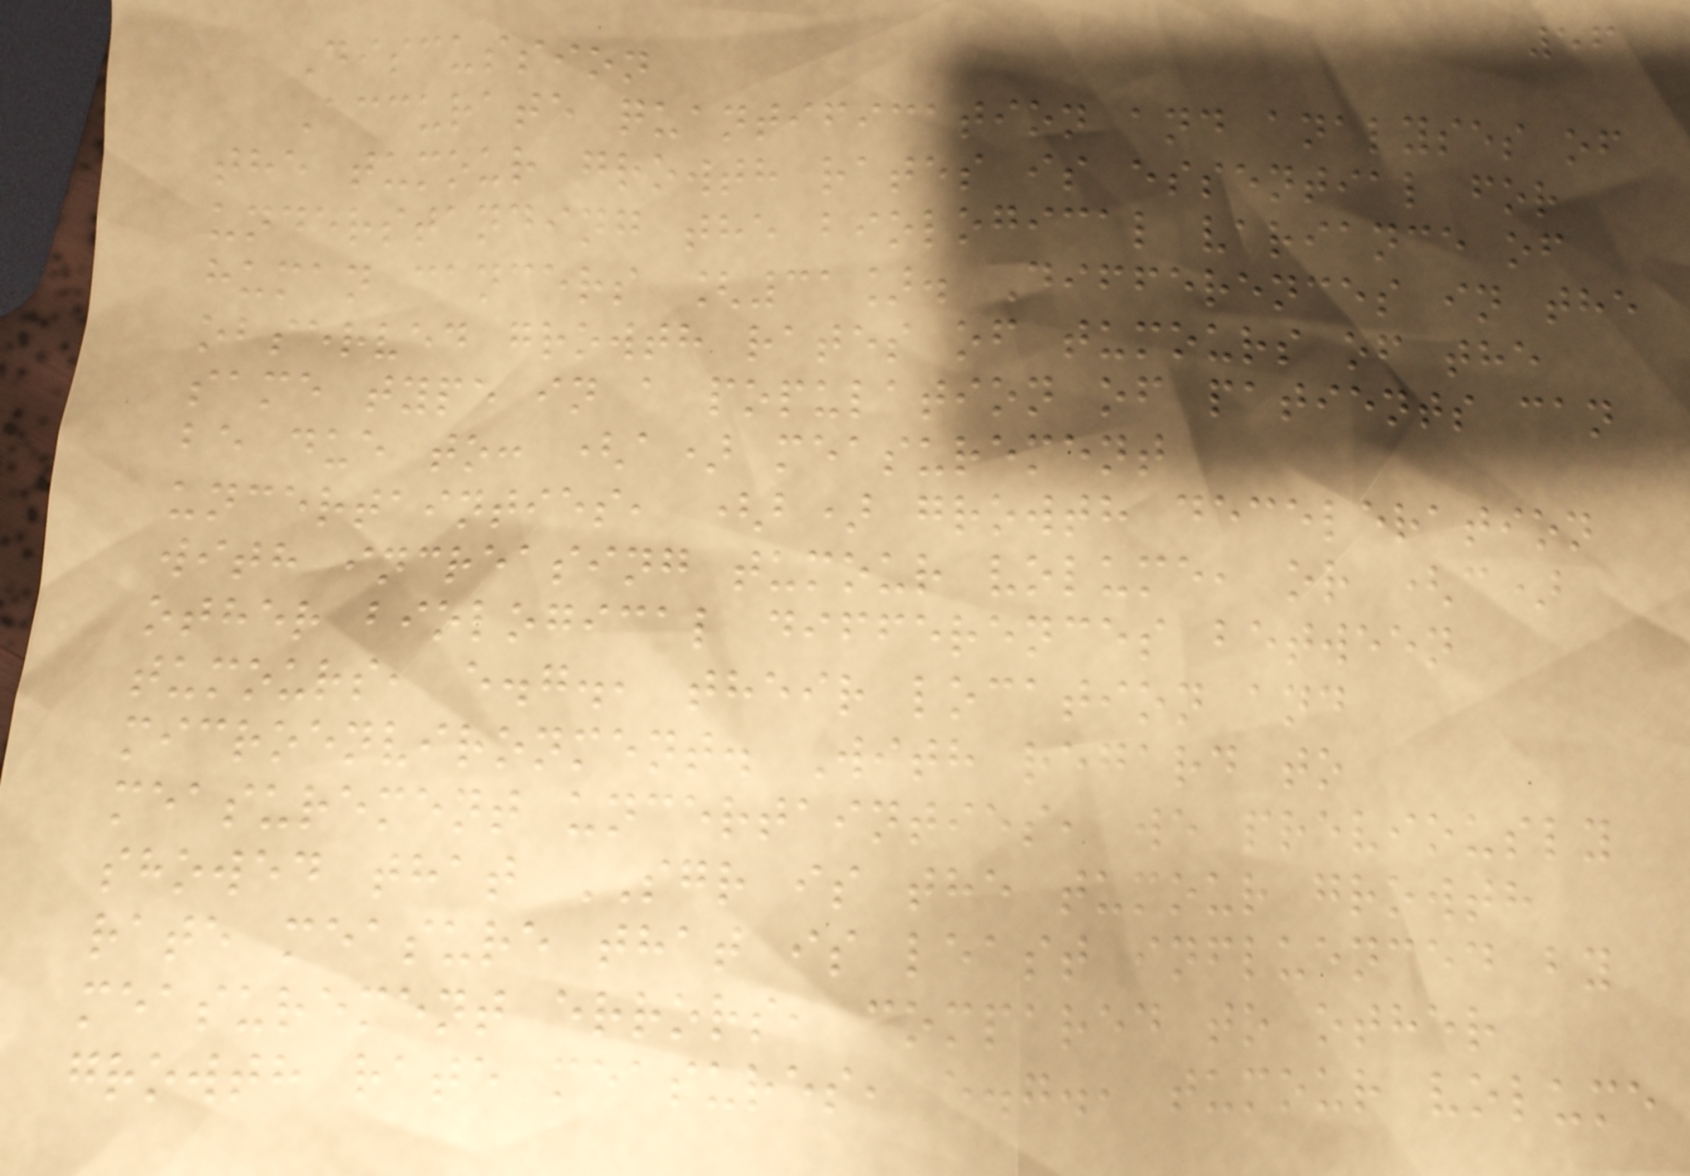56
Discussion
Accurate quantification and analyses of
the tumour growth rates is essential for
understanding the biological variance of
human cancers [31]. Differences in the
observed growth rates of tumours of the
same type in a population of patients can
be due to: (a) measurement
uncertainties, (b) growth deceleration
with increasing tumour volume, or (c)
other biological differences between
tumours, e.g., their location and
microenvironment. With regard to
measurement uncertainties, we previously
showed that SGR is the tumour growth
rate measure that is least influenced by
measurement errors, compared to other
growth rate measures, e.g., tumour volume
